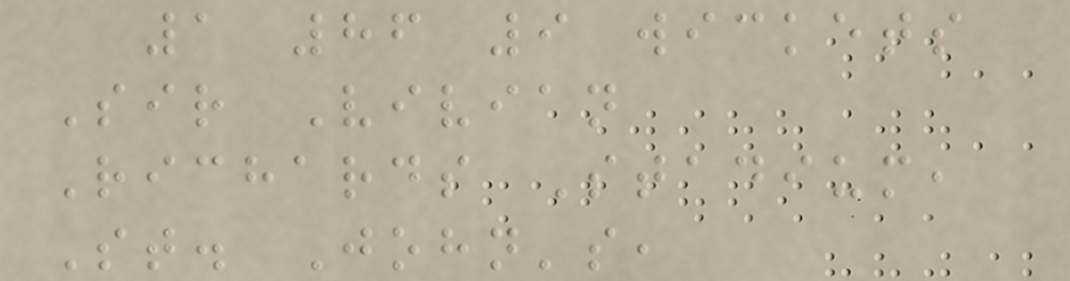1 86 9 wickets
Sir Vivian
Richards Stadium,
St. John's,
